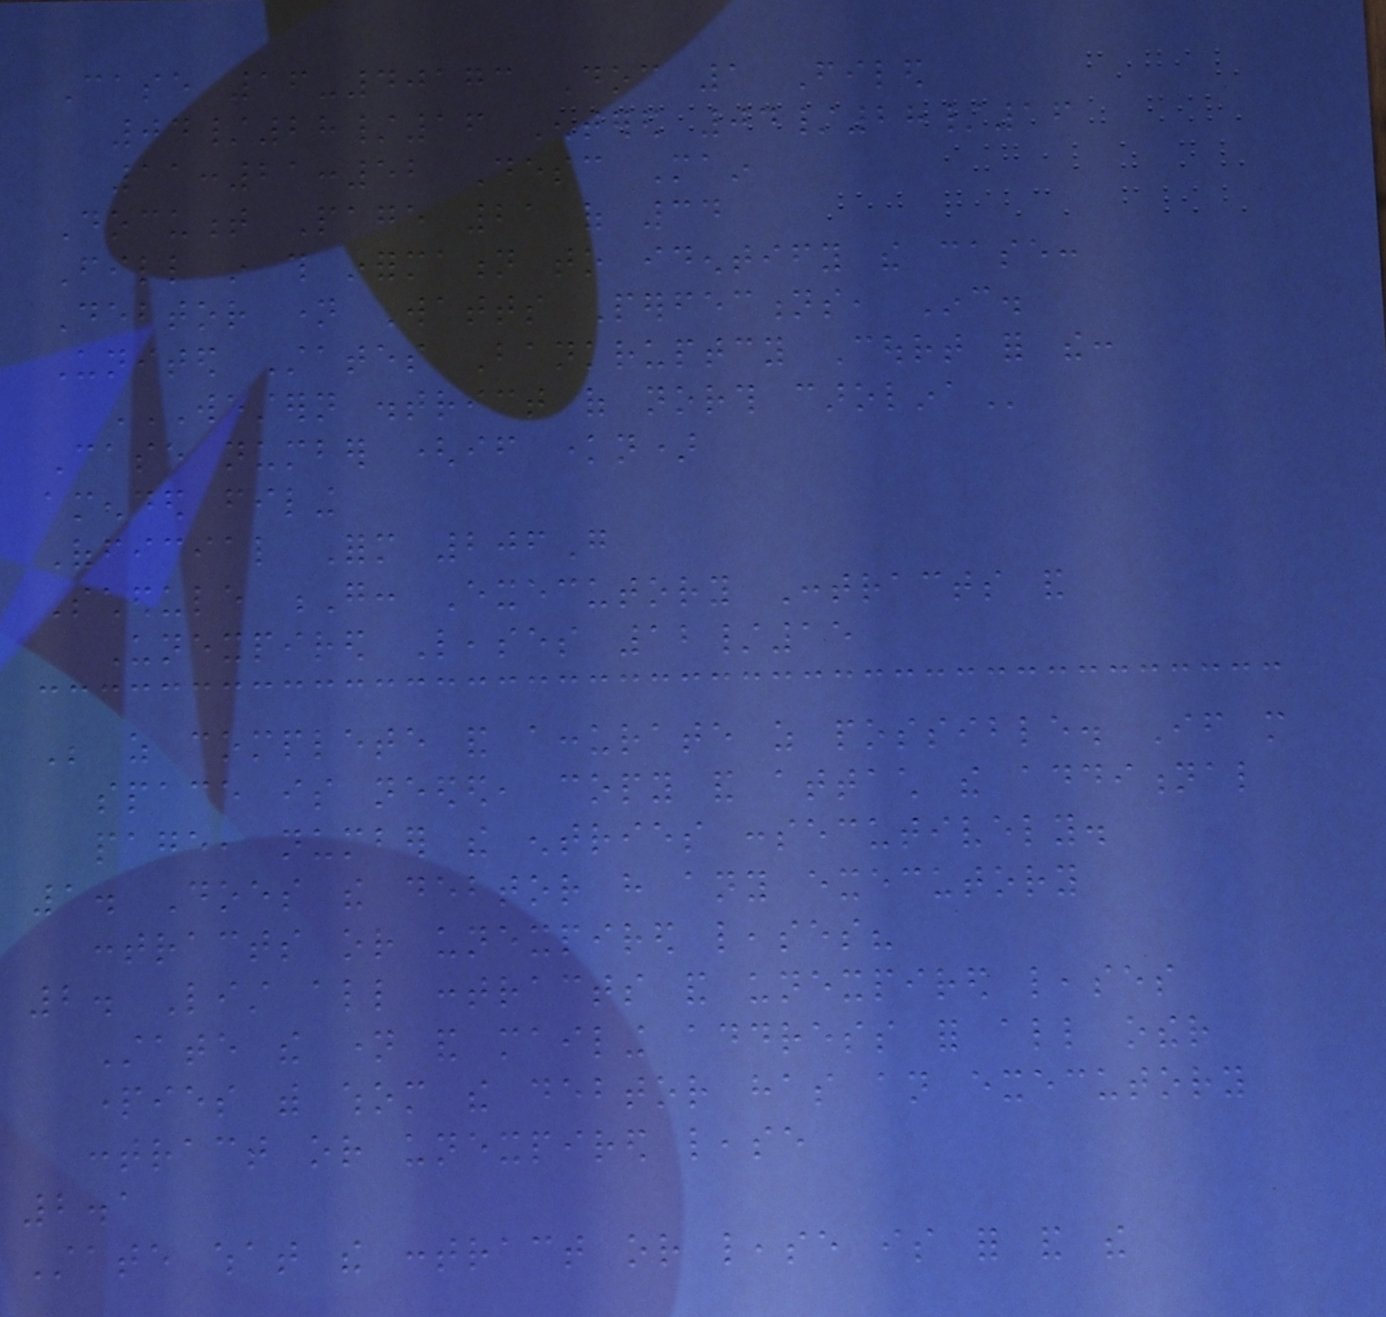Case 16-40173 Doc 1 Filed
04/28/16 Entered 04/28/16
11:21:52 Desc Main
Document Page 21 of 34
Fill in this information to identify the case:
Debtor name Watts Perfections, Inc.
United States Bankruptcy Court for the:
WESTERN DISTRICT OF NORTH CAROLINA
Case number (if known)
amended filing
Official Form 206G
Schedule G: Executory Contracts and
Unexpired Leases 12/15
Be as complete and accurate as possible. If more
space is needed, copy and attach the additional
page, number the entries consecutively.
1. Does the debtor have any executory
contracts or unexpired leases?
2. List all contracts and unexpired leases
State the name and mailing address for all other
parties with whom the debtor has an executory
contract or unexpired lease
2.1
State what the contract or lease is for and the
